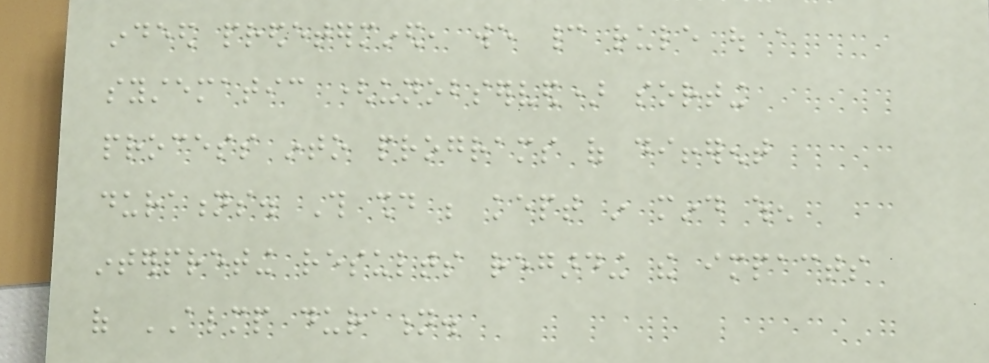indeed predetermined, we cannot rule out a
systematic (unobserved) sorting
process into programs of different
durations. This should be kept in mind when
interpreting results regarding the impacts
of ALMP duration.
